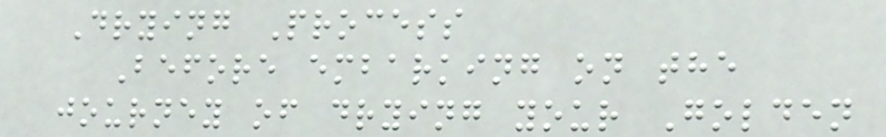Drying Process
Before embarking on the
journey of drying your Golden
